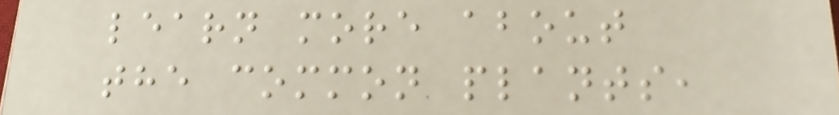learn more about
the common plants,
